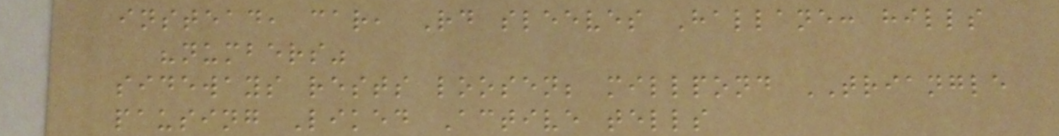instead, car, Rd sleeves Hallane: hills
"numbers"
sideways rests loosen; millpond TRIANGLE
pausing Liked Active tells
